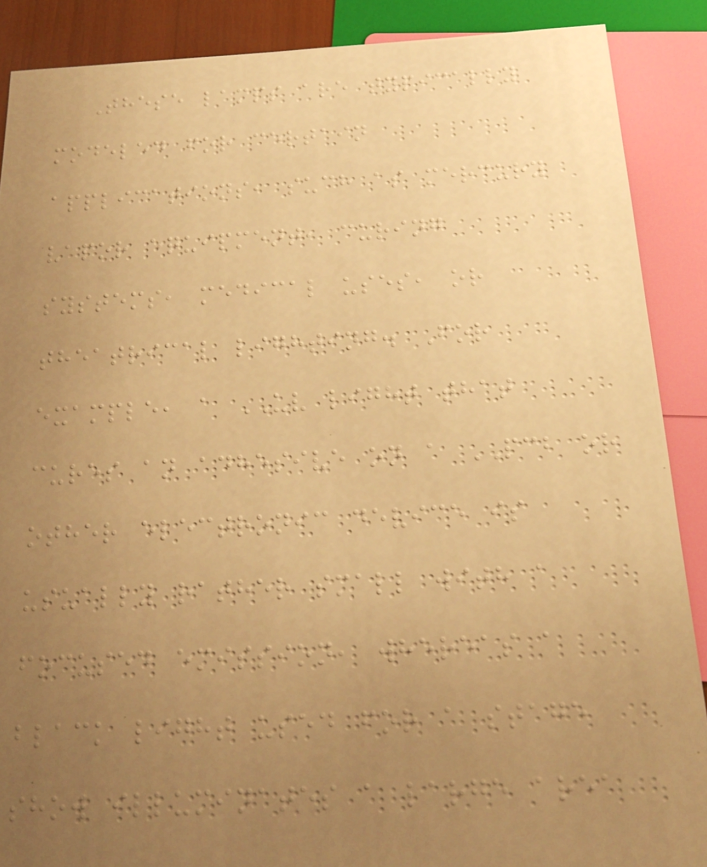These lamps are typically
modeled for certain
applications, such as mercury
vapor equipment, curing
systems, medical uses, or
theatrical lighting. For
example, a UV light that
cures an adhesive on a PCB or
other electronic device is
usually rather small with a
focused emission, whereas a
black light used for a stage
show illuminates a large area
